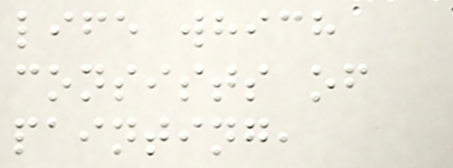life which
consists of
painting,
